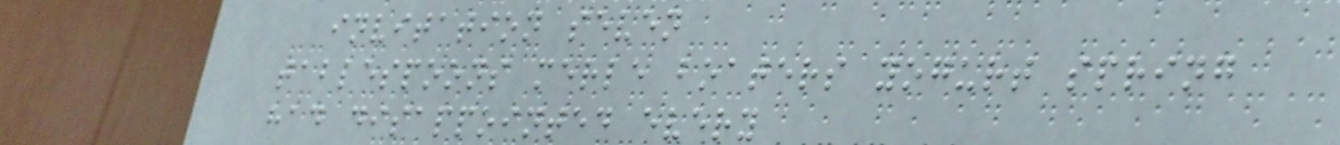invitation seven
tablespoons merle boaters yogurt spring
had disappointed every
